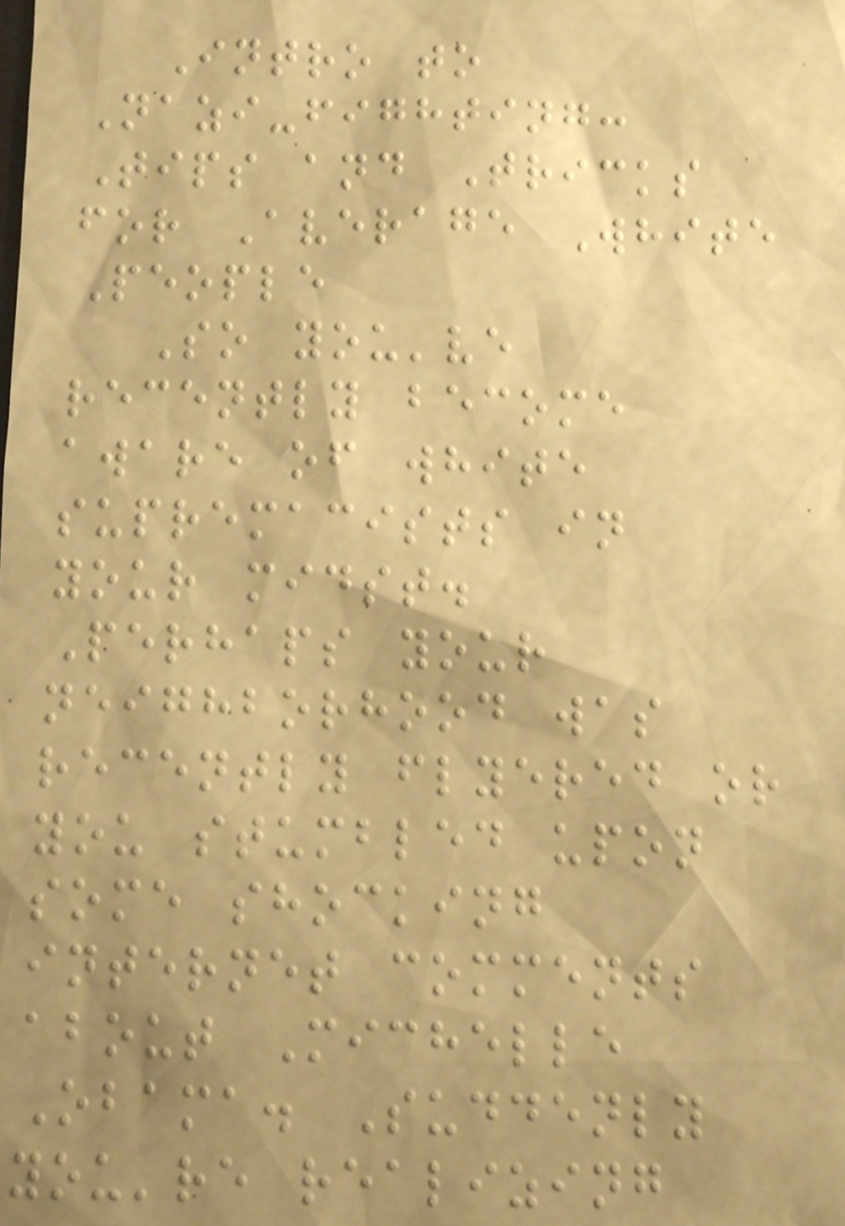Intro to
Nazi-fighting:
Tips and Tricks
for Average White
People
So you've
recently become
aware of white
supremacists in
your midst.
Perhaps your
neighborhood was
recently flyered or
you stumbled upon
some shocking
internet comments
about Michelle
Obama. Suddenly
you're realizing
